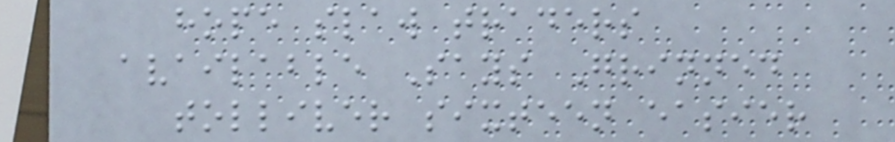hope slaw traders
available Says Grinned
tolliver sixteen easier
